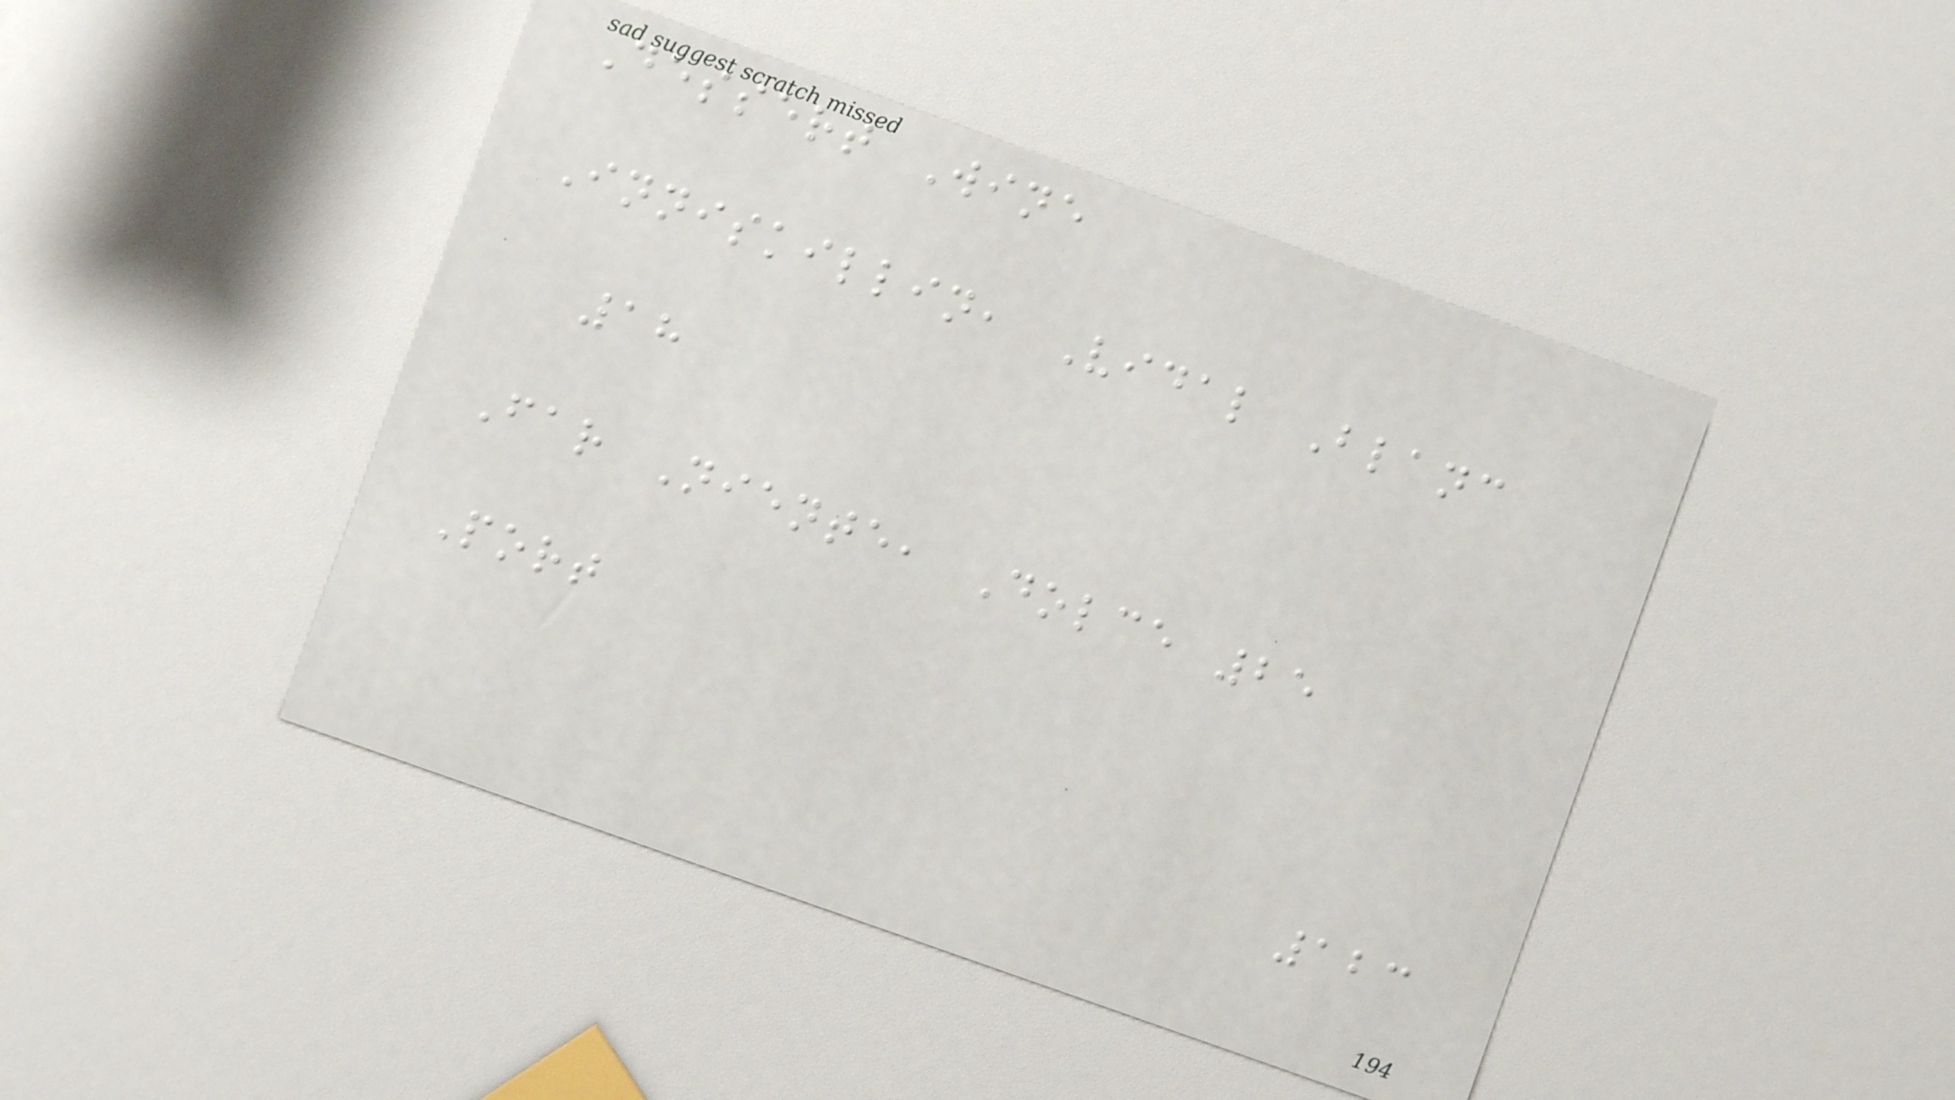Dessert Wine
Inniskillin, Vidal Blanc
18
Far Niente, Dolce 25
Port
123
